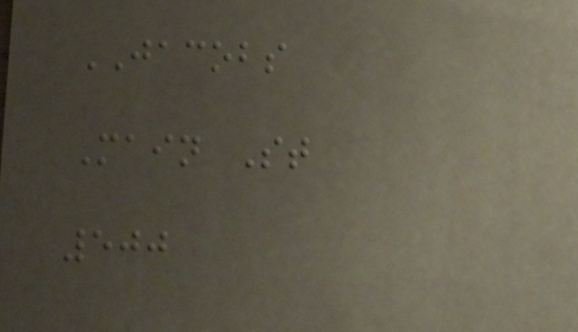JACOBS
Main St
500
